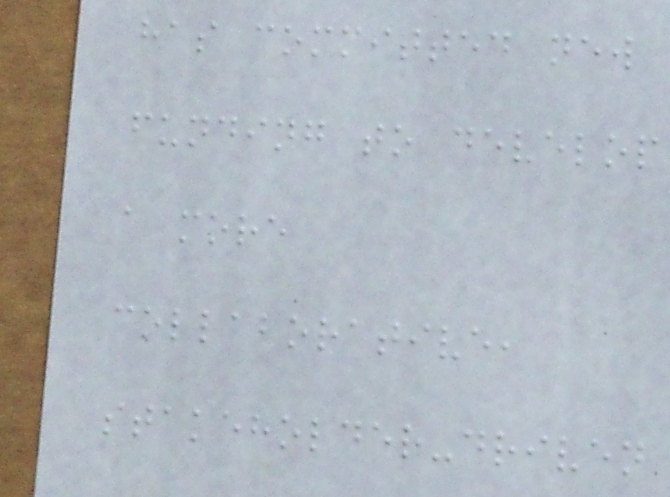has committed new
funding to develop
a more
collaborative,
stakeholder-driven
